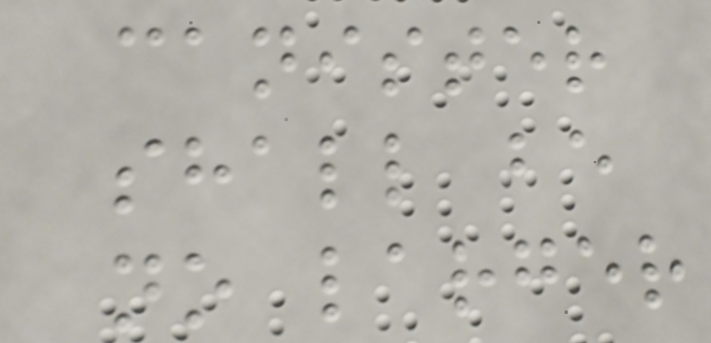canister
shall be
no larger
